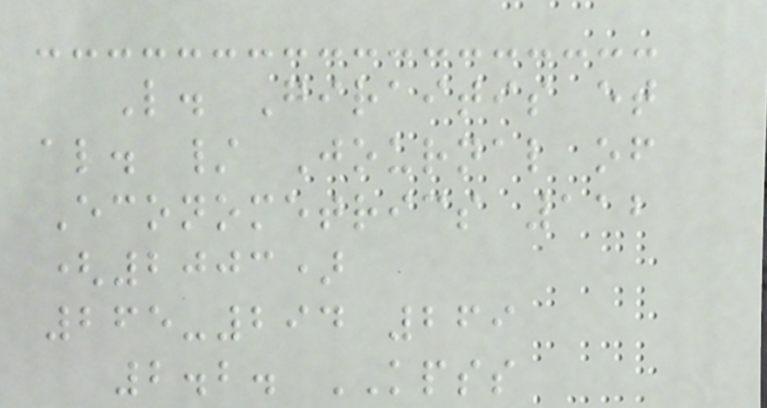L. Giraitis et
al. / Journal of
Econometrics 112
(2003)
265-294 269
2.2. KPSS
